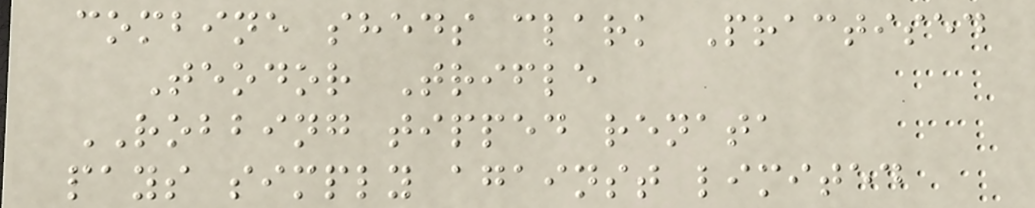combine sheds clark Practised
Teodor Trifle
ROBBING tipped renata
pays simply against limited
